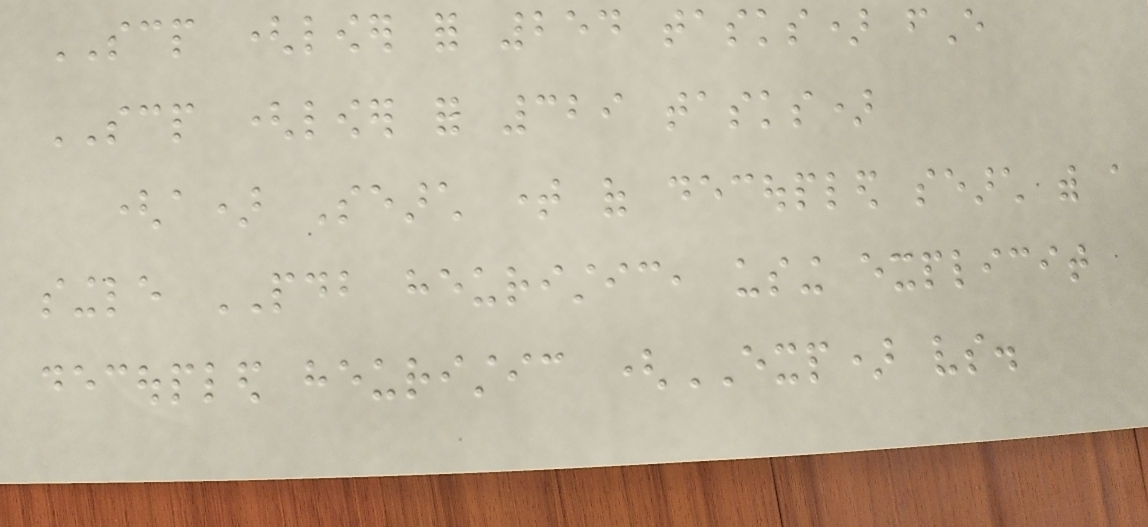SCP (lower for 254 tasks) fE
SCP (lower for 329 tasks)
(a) Search time of decoupled search with a
single PDB heuristic, using explicit
decoupled heuristic (EXP) vs.
